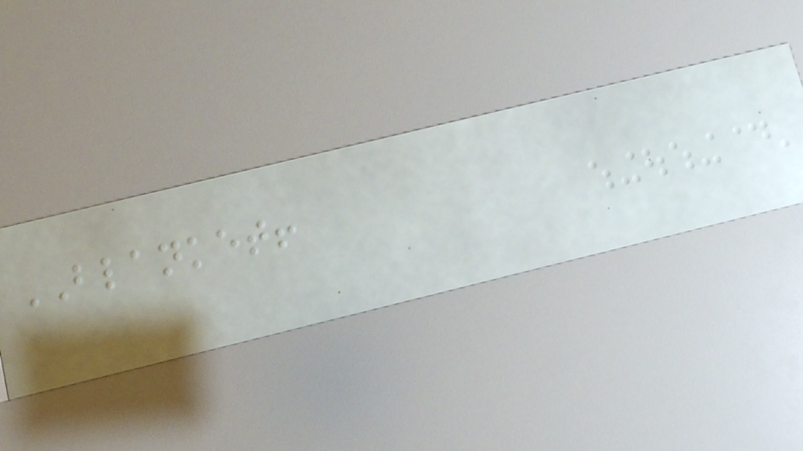BLANKET!
